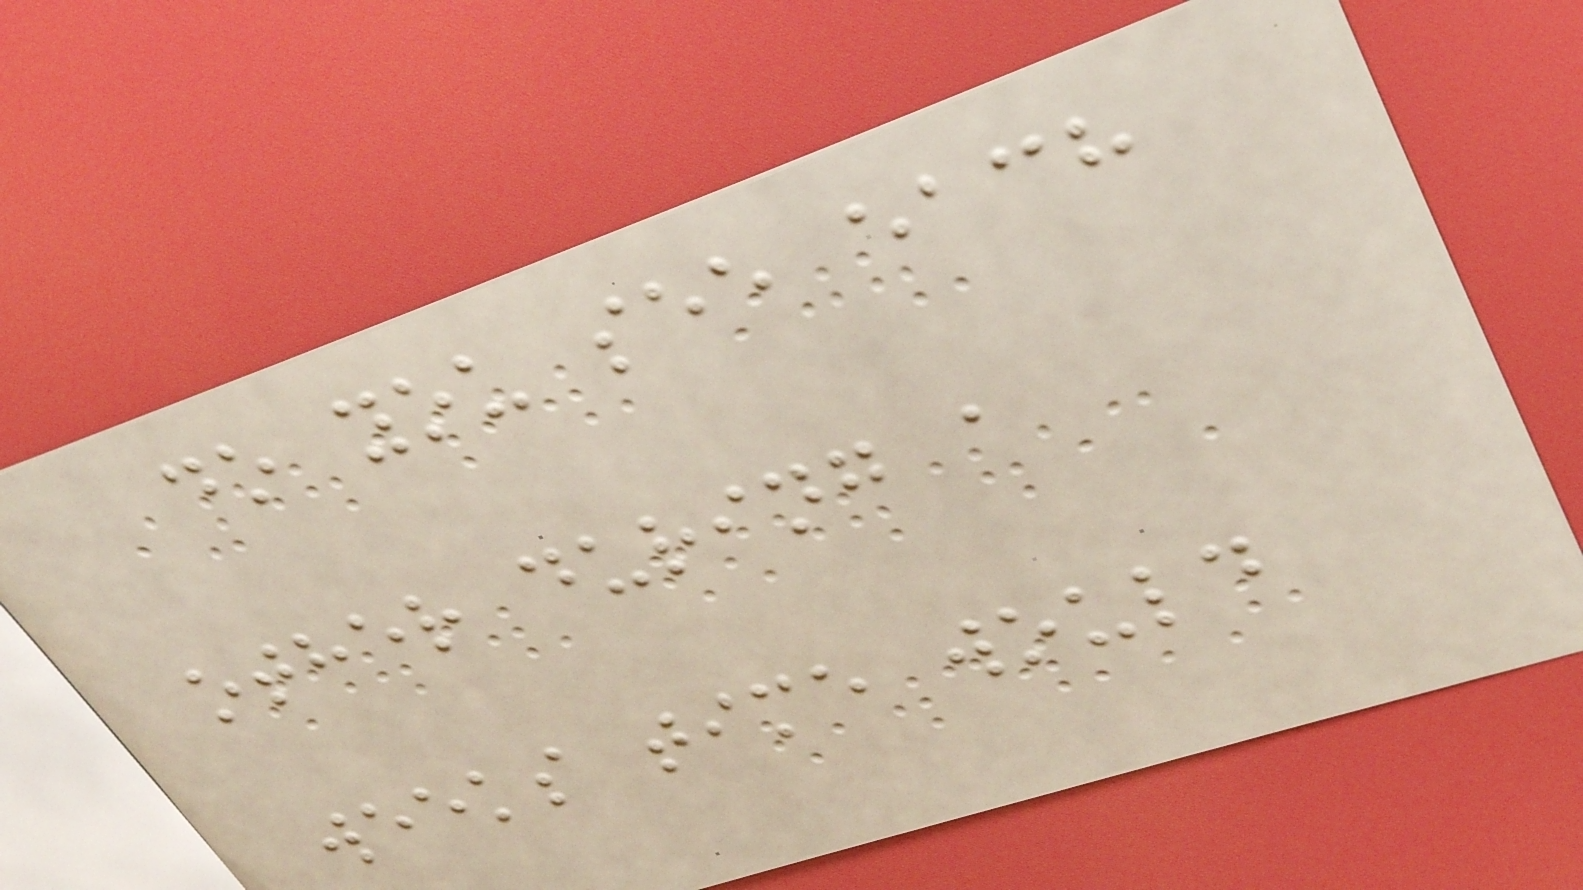do you see each
other during a
weeks time would
